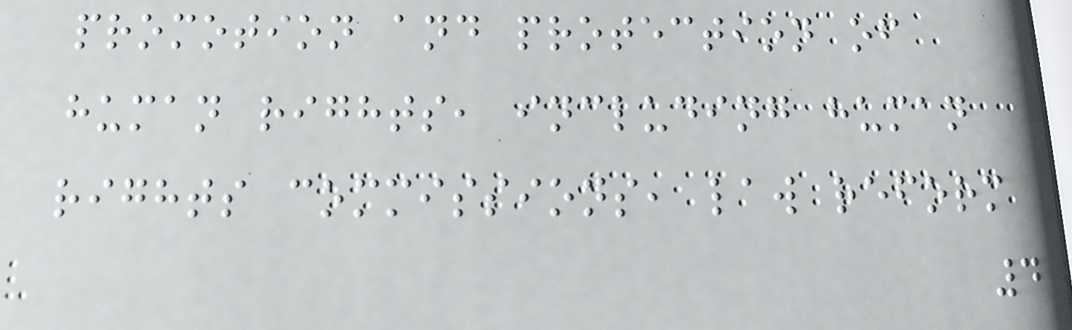promotion and protection of
human rights, including human
rights commissions, law reform
4
